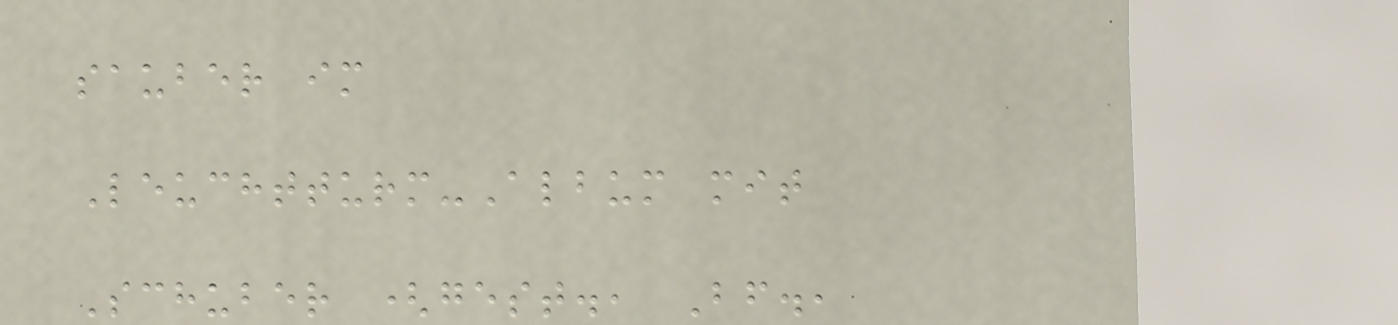sauber im
Leuchtturm-Album mit
Schuber (gest., Bf.,
